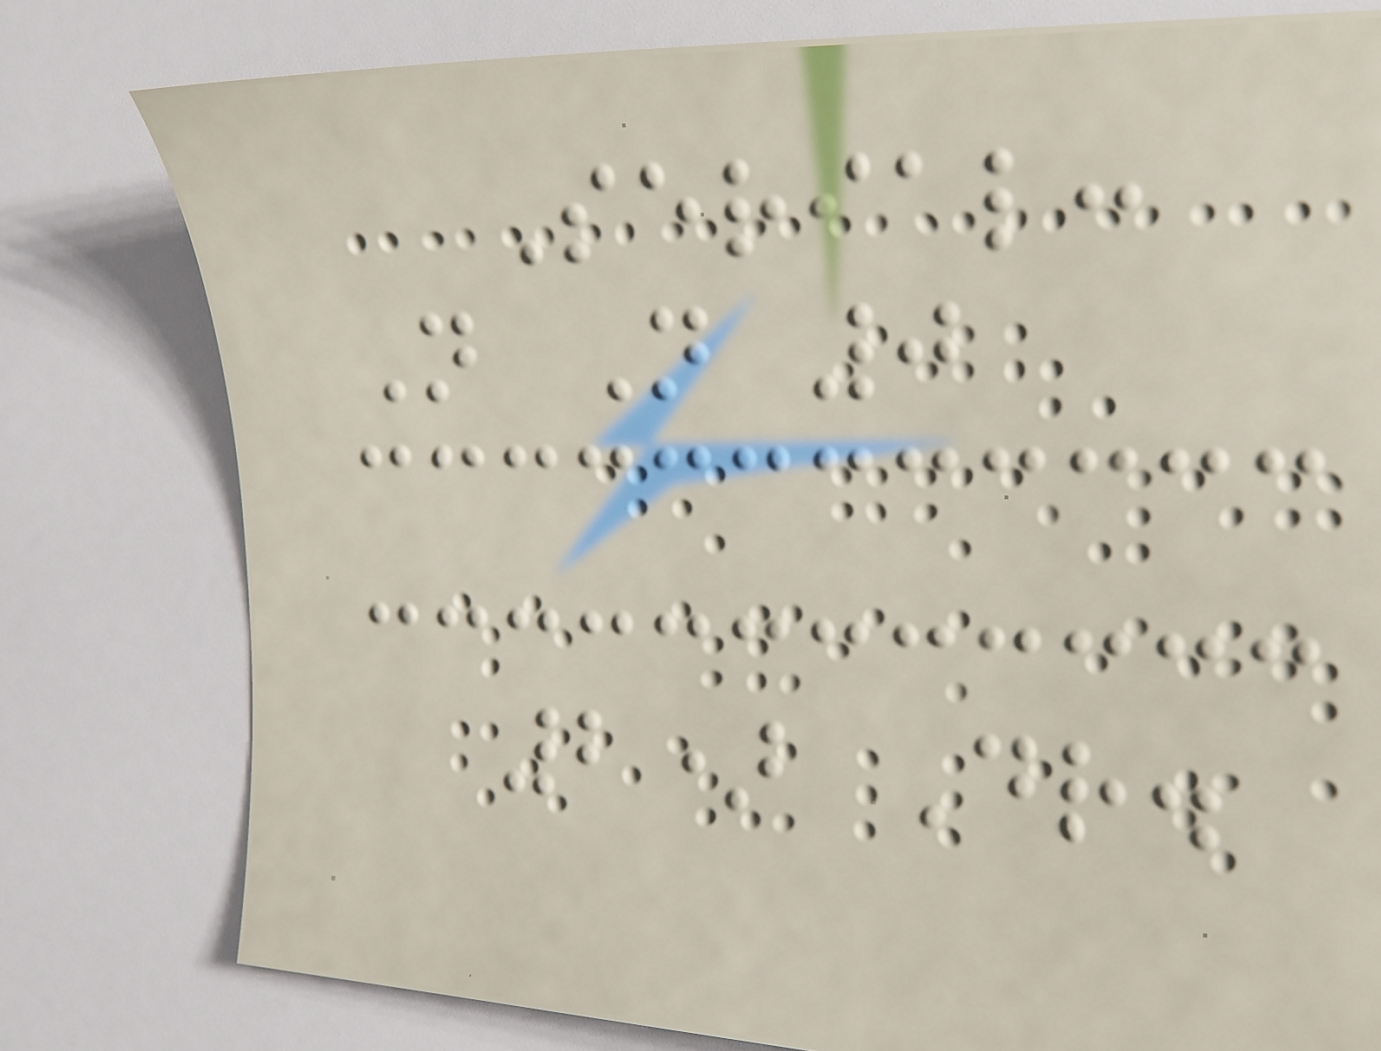Serial:
N N 0
2) Dr.
